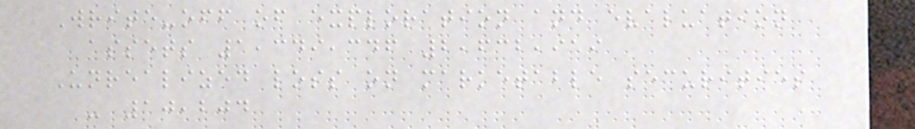Write-off of exploration and evaluation
assets 1,349,346 2,632,919
Unrealized loss on marketable securities
- 10,204
